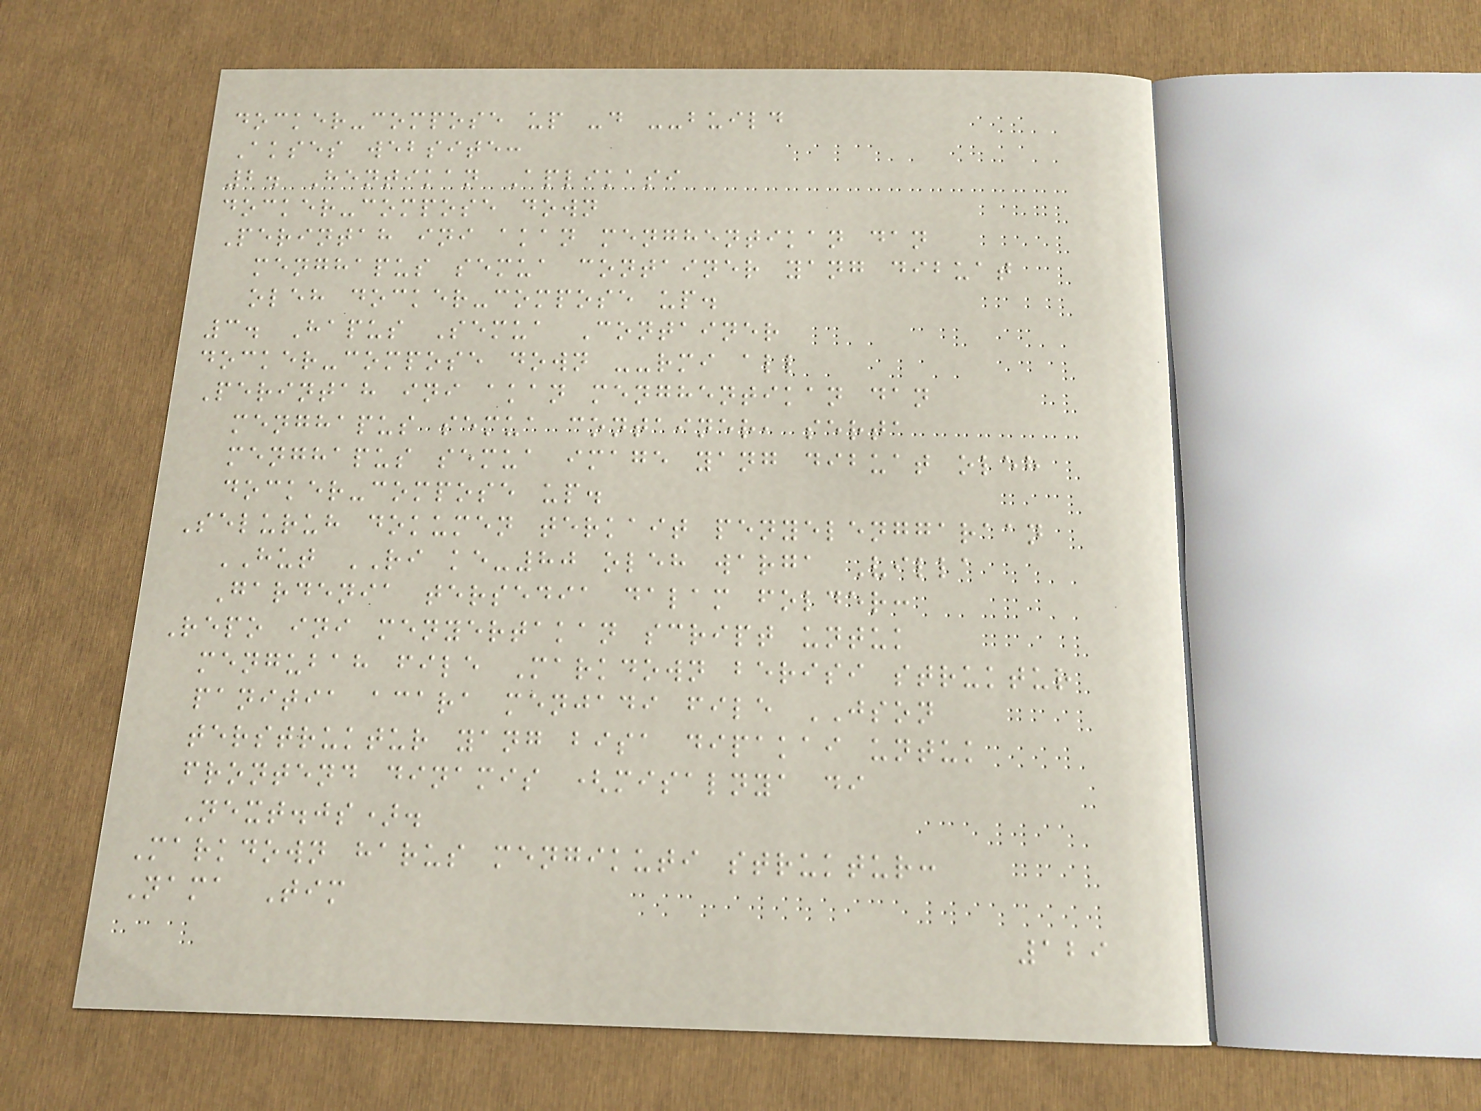docker-compose up -d --build
Akses website:
2. Hentikan Aplikasi
docker-compose down
Perintah ini akan menghentikan dan
menghapus semua container yang dibuat
oleh docker-compose up.
3. Hapus Semua Container
docker-compose down --rmi all
Perintah ini akan menghentikan dan
menghapus semua container, serta
menghapus semua image yang dibuat oleh
docker-compose up.
Seluruh dokumen terkait penyelenggaraan
HUT RI ke-80 oleh warga Villa
Gardenia tersedia dalam folder:
Repo ini menyertakan script untuk
mengubah file Markdown berisi struktur
panitia acara menjadi file JSON
terstruktur yang bisa dipakai untuk
frontend dinamis (misalnya di
Next.js).
Markdown harus mengikuti struktur:
Nama Tim
129
